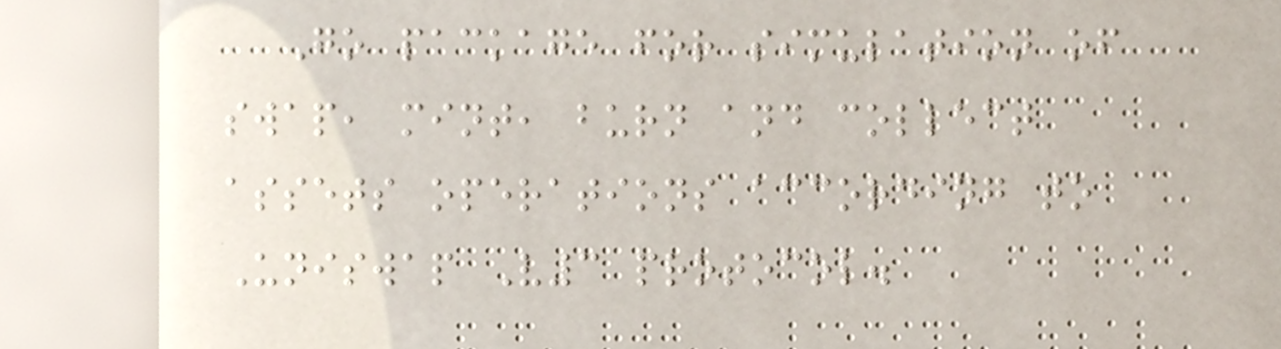Go package for simulation of
swap, mint, burn and collect
assets operations according to
Uniswap V3 protocol.
